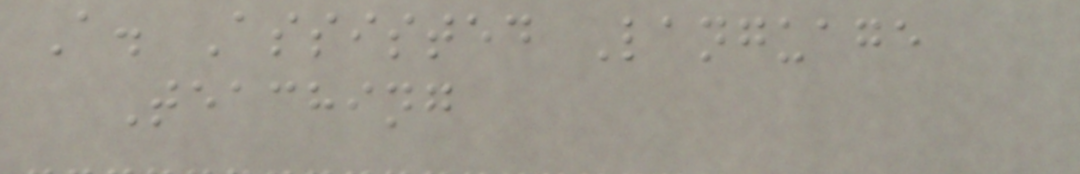A. Assisted Language
Teaching
